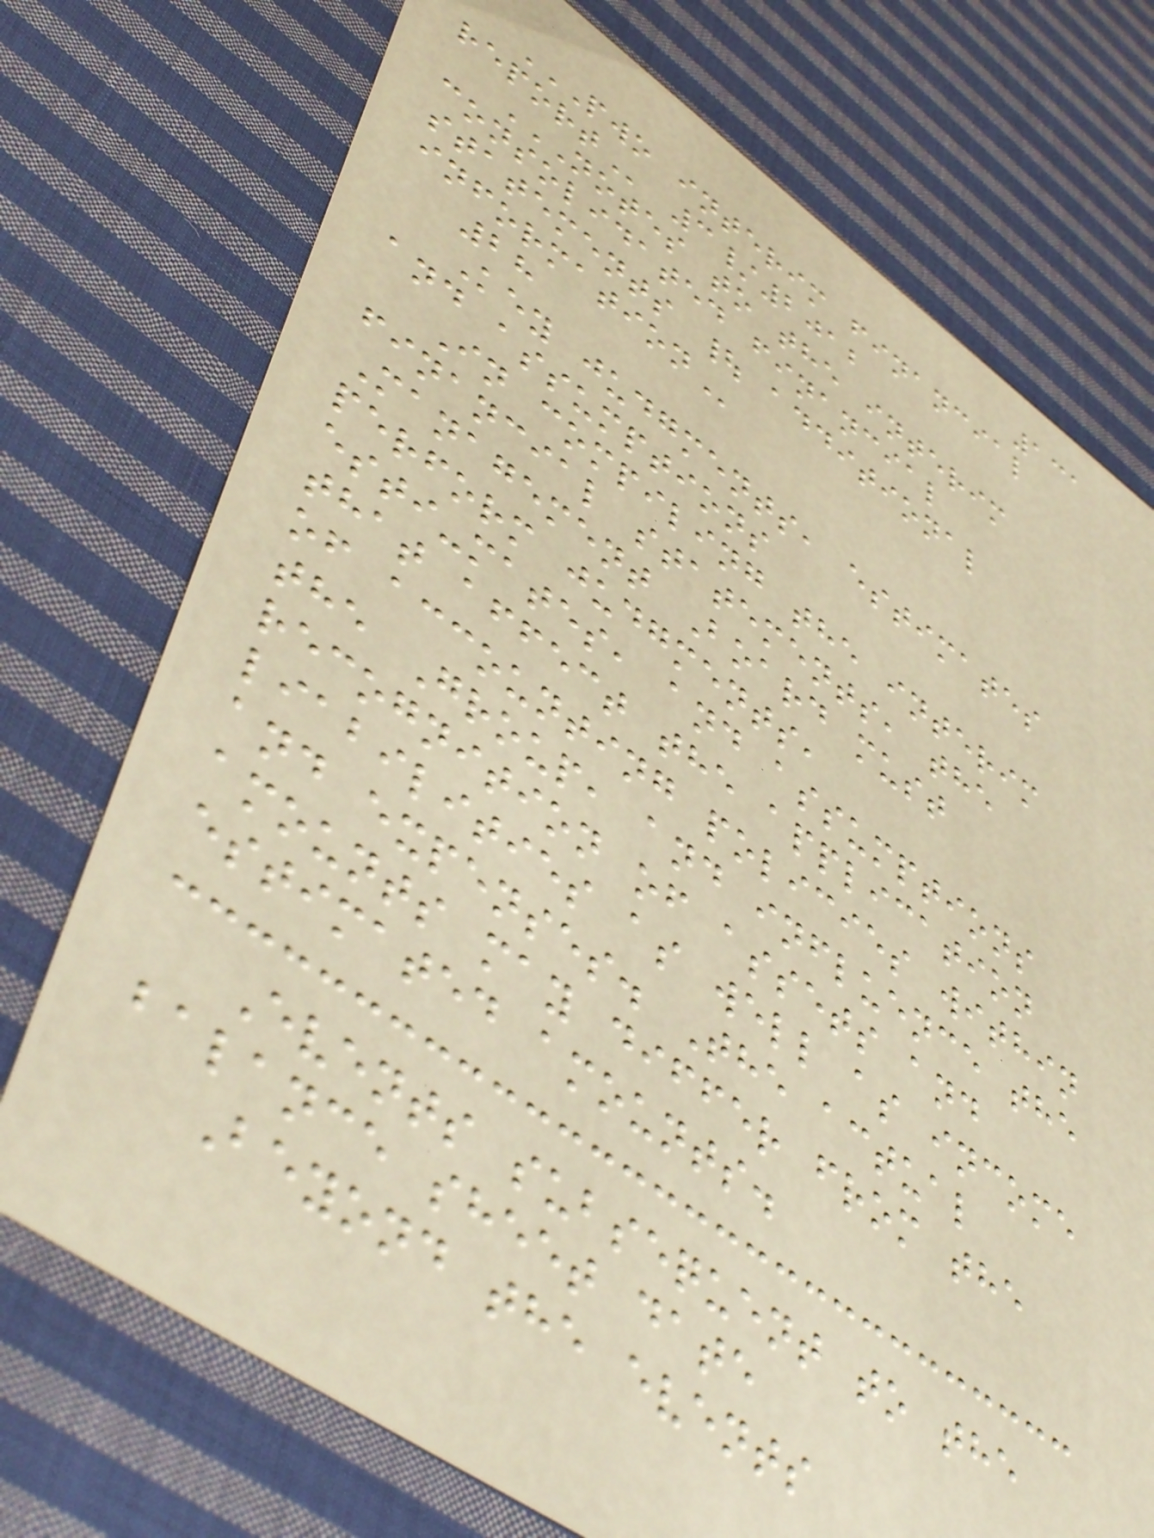131
PWO INTERIM FINANCIAL
REPORT 3/2012
NOTES TO THE INTERIM
CONSOLIDATED FINANCIAL
STATEMENTS | ADDITIONAL
INFORMATION
28
Key judgments, estimates
and assumptions
In compiling the interim
financial statements, the
Management Board must
perform judgments,
esti-mates, and assumptions
that affect the application
of accounting policies within
the Group, and influence the
recognition of assets and
liabilities as well as income
and expenses. The actual
amounts may differ from the
estimated amounts.
Events subsequent to the
balance sheet date
Beyond the events
